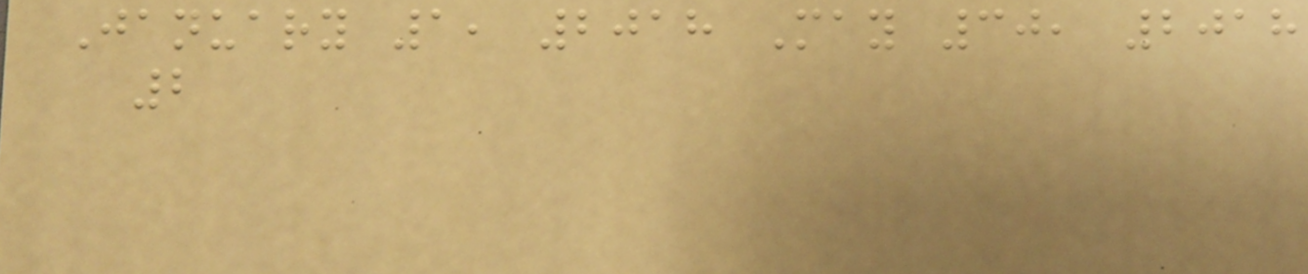January 1, 2018 May 30, 2018
2
